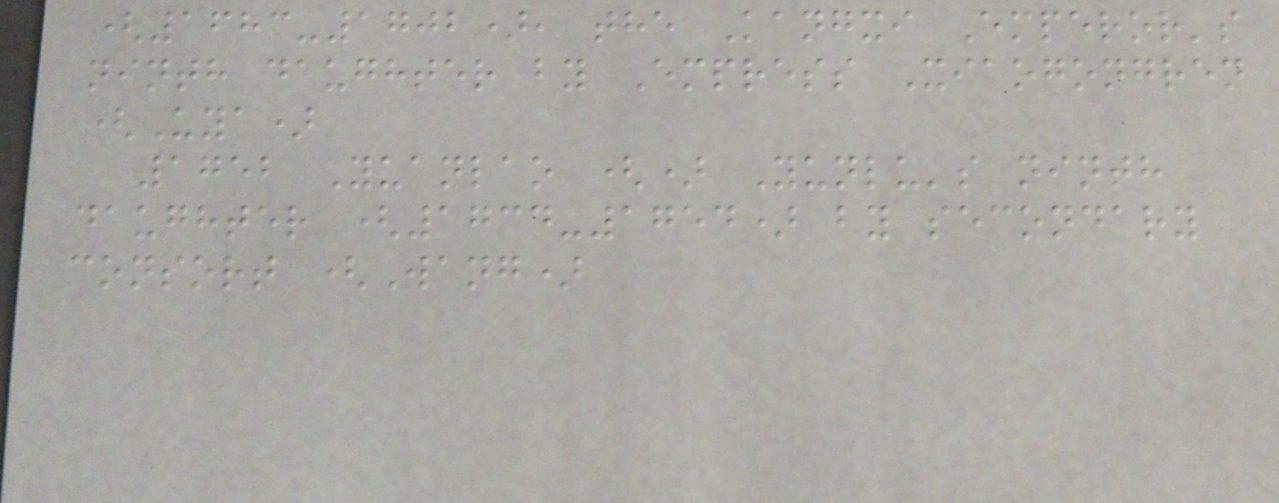(1683-1702), the Kangxi Emperor's
ninth daughter by Empress Xiaogongren
(Uya)
1752 Yuanlao () Yunlu's ninth
daughter (1734-1754) by secondary
consort (Wang)
